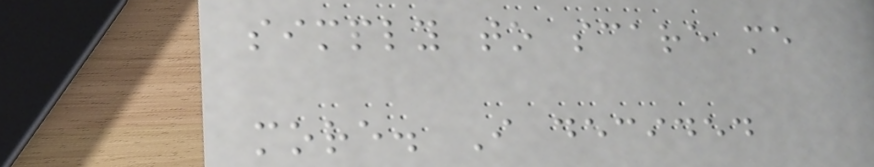simply to scare me
more. I decided
